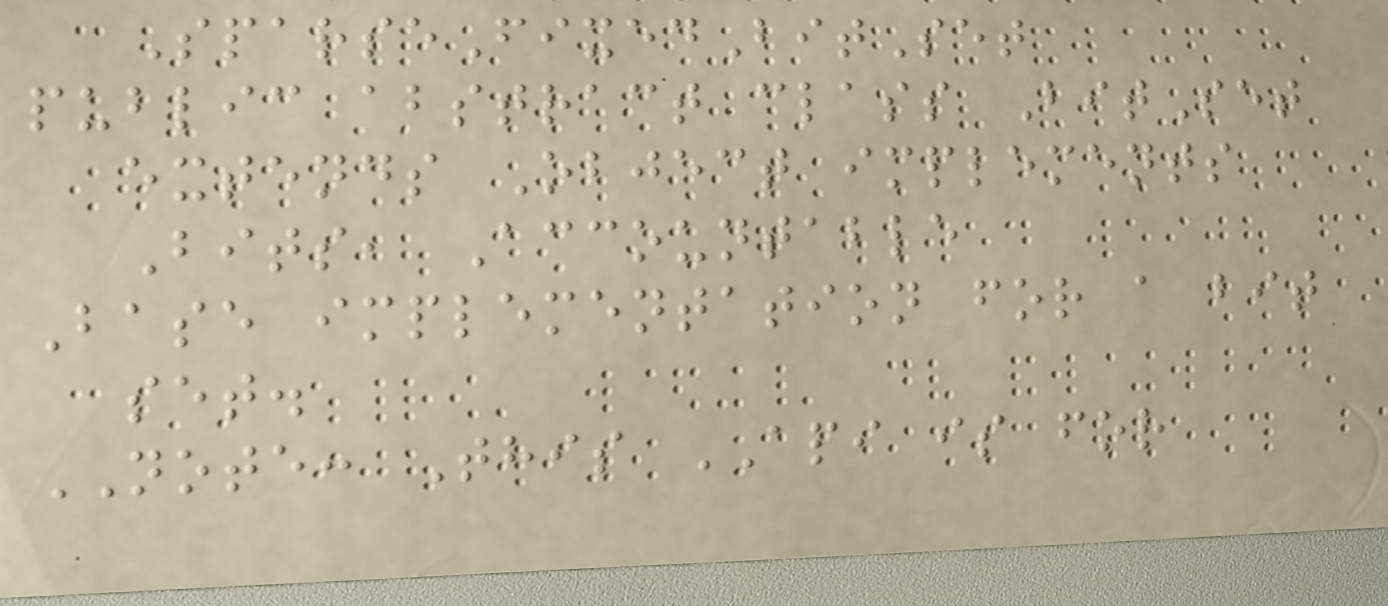SparseFixedBitSet
public abstract class BitSet
extends Object implements
Bits, Accountable
Base implementation for a bit
set.
NOTE: This API is for
